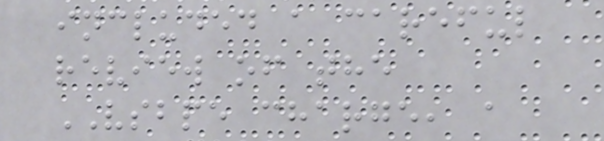included a careful
review of the
VSBPE charge, a
